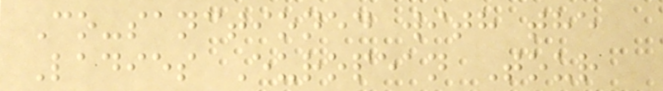Co-sanctioned with the
Ladies European Tour
